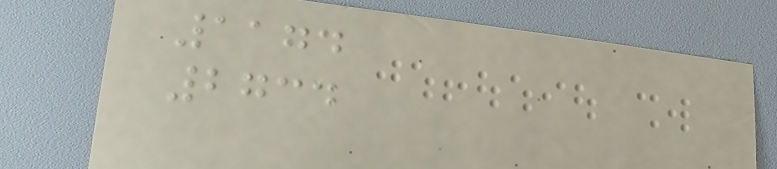1174
2734
